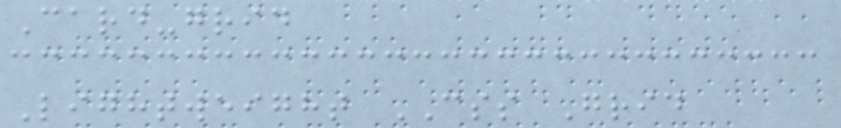Card-grid
Lightweight CSS Grid
